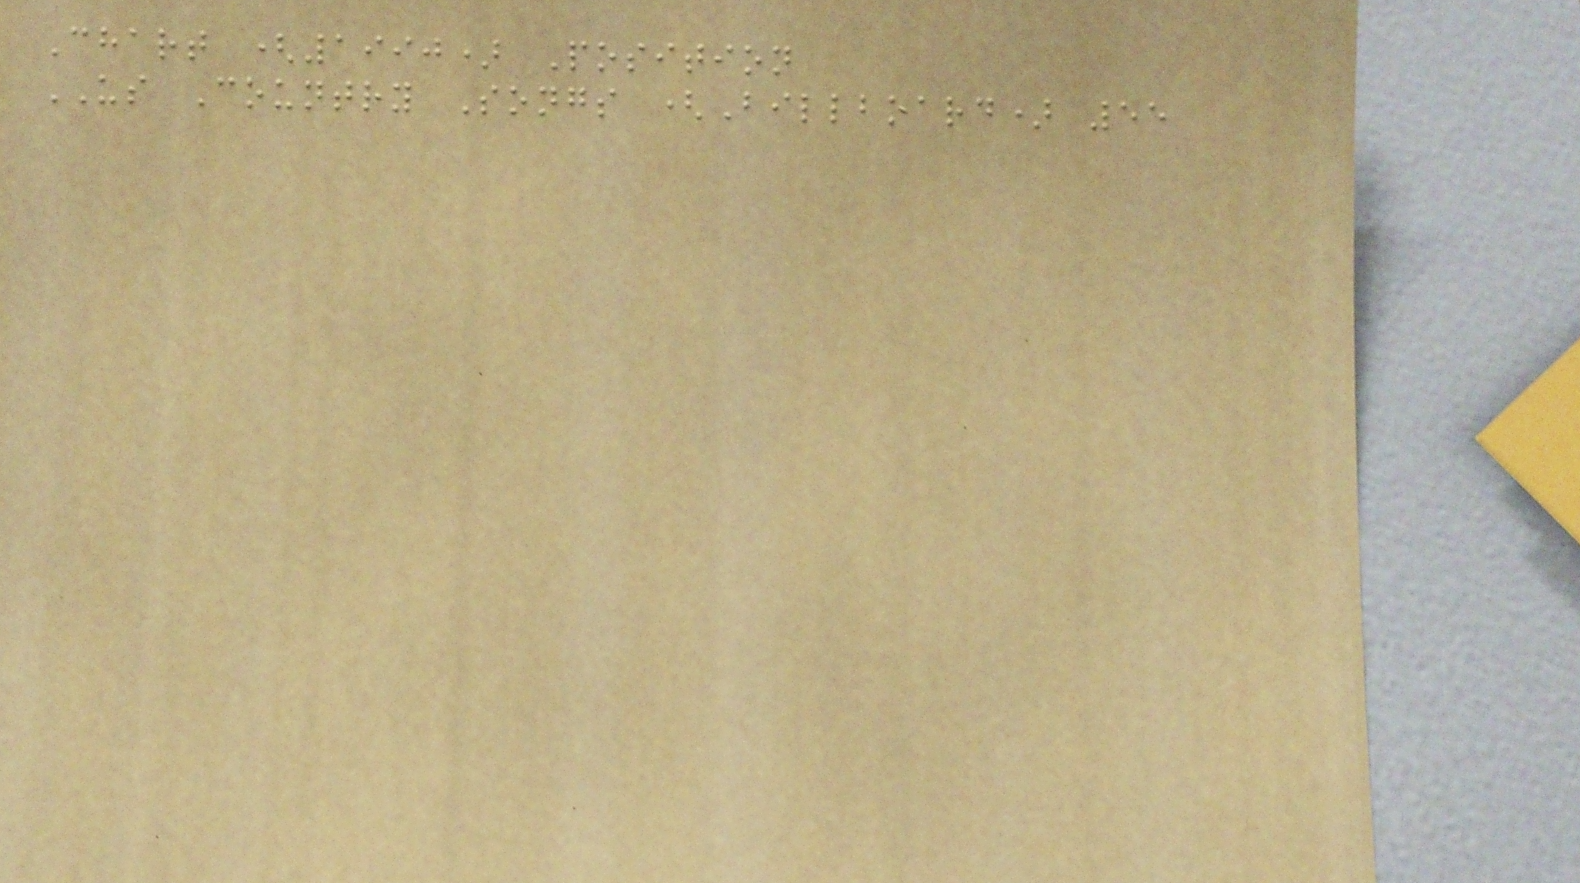Chart (1990) Position
US Country Songs (Billboard) 55
